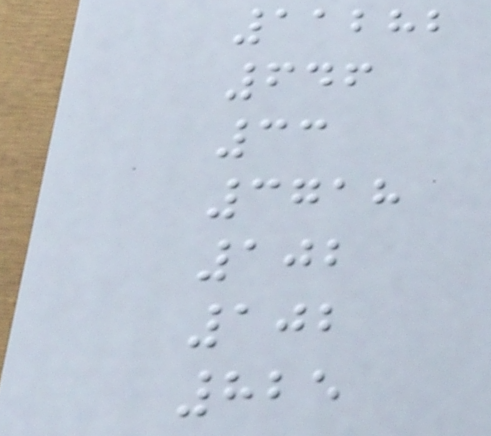11282
646
33
3718
102
102
825
